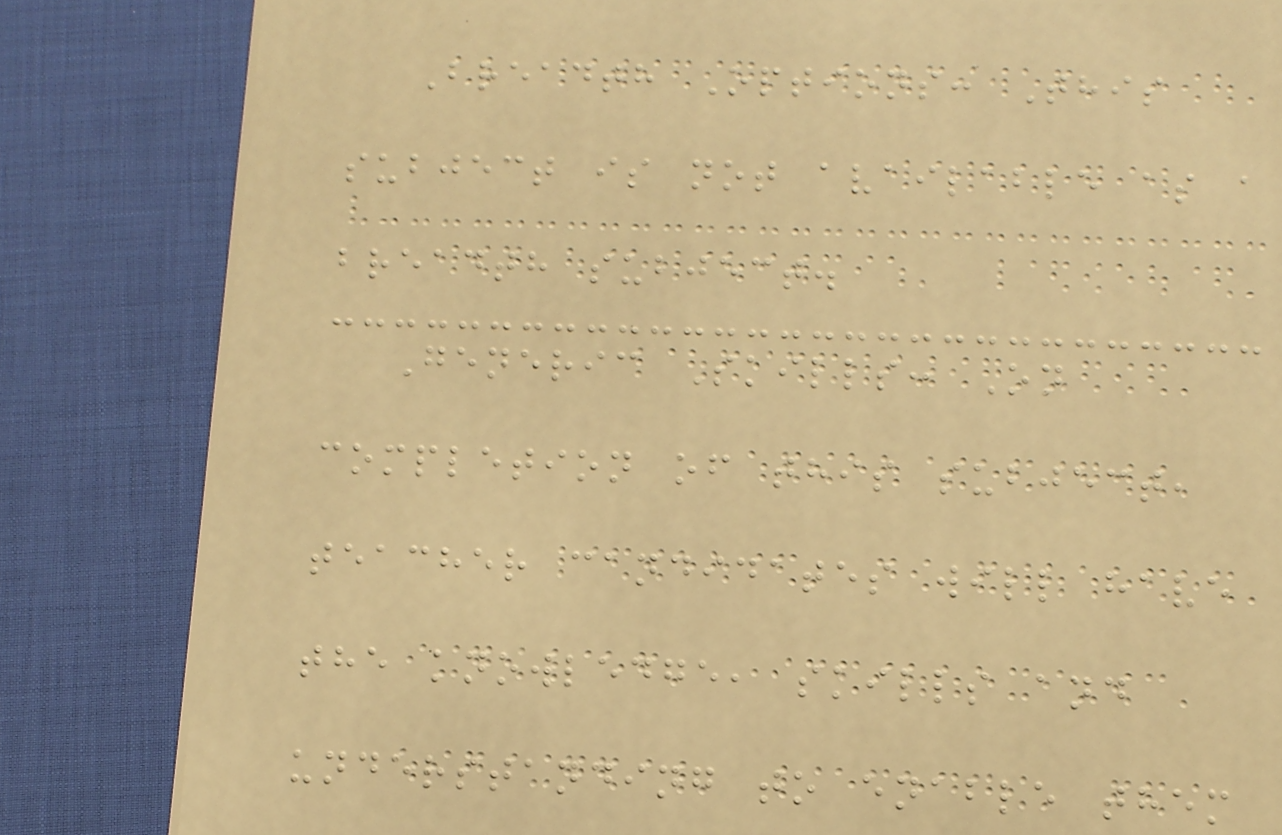Breadth Options: This
subject is not available as a
breadth subject.
Generic Skills: On
completion of this subject,
teacher candidates will have
the knowledge, skills and
understanding to enable them
